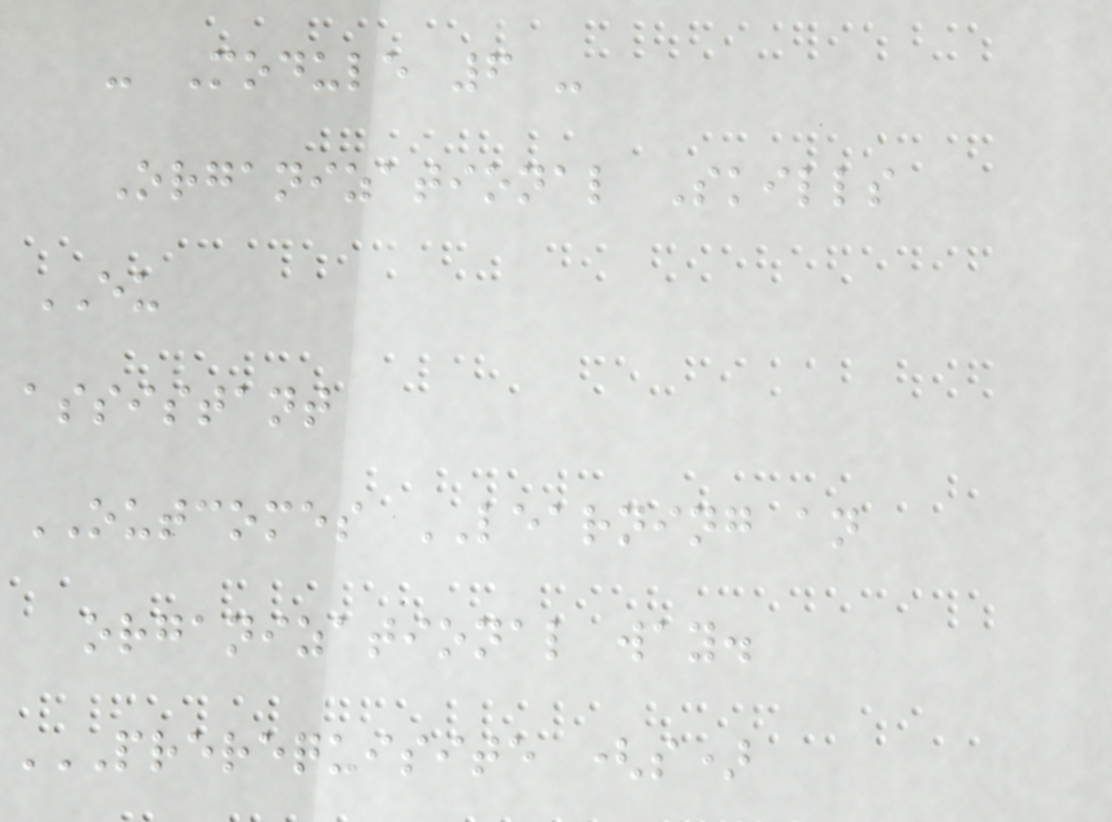- Module 6 -
Organizational Skills
EU
assistant
OUTCOMES LEARNING an
organizational way.
PREREQUISITE (S)
